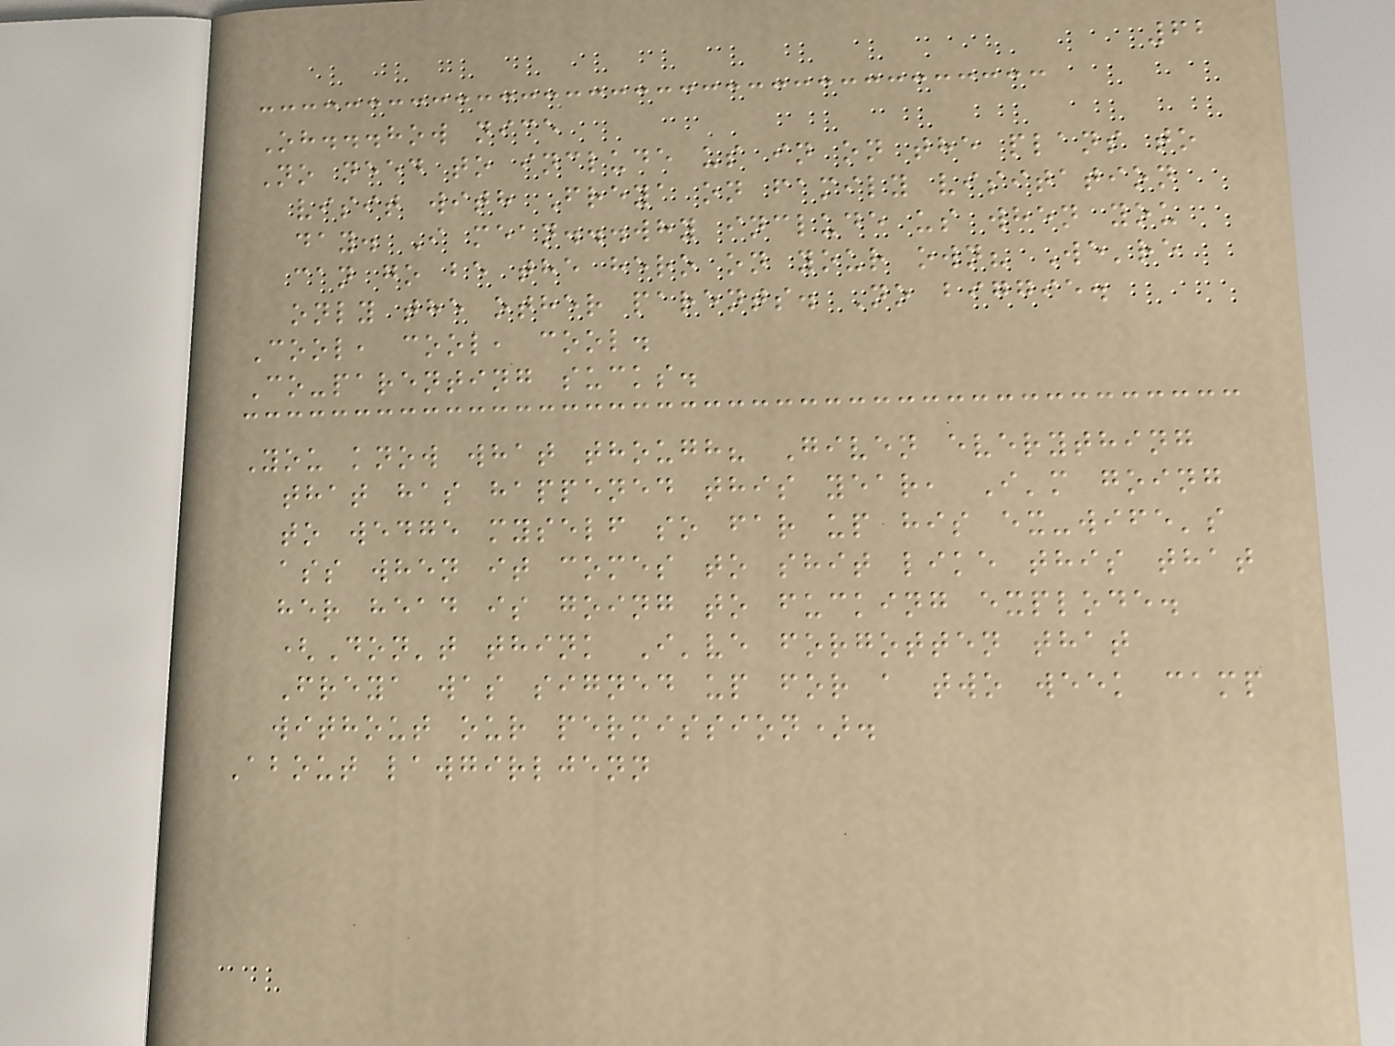62
Oh...how nice
No need to include us in on the plans to
visit with Freya on family visitation
day. I mean...why include us when you
can go be the hero on your own? We're
only the other parents. No biggie.
Cool, cool, cool.
Co-parenting sucks.
You know what though? Given everything
that has happened this year, I'm going
to wedge myself so far up his ex-wife's
ass when it comes to shit like this that
her head is going to fucking explode.
(Don't think I've forgotten that
Freya was signed up for a two week camp
without our permission).
About lawgirljenn
